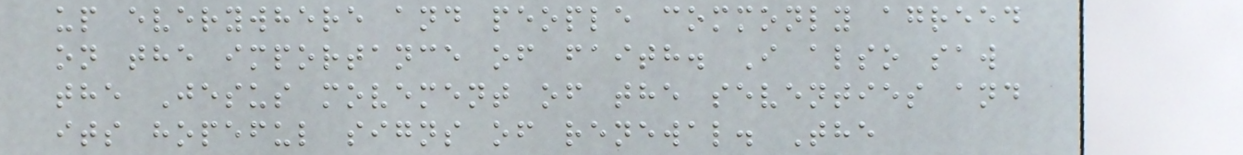up everywhere and people commonly agreed
on the importance of faith. I also saw
the Jesus movement of the seventies and
its hopeful signs of renewal. The
